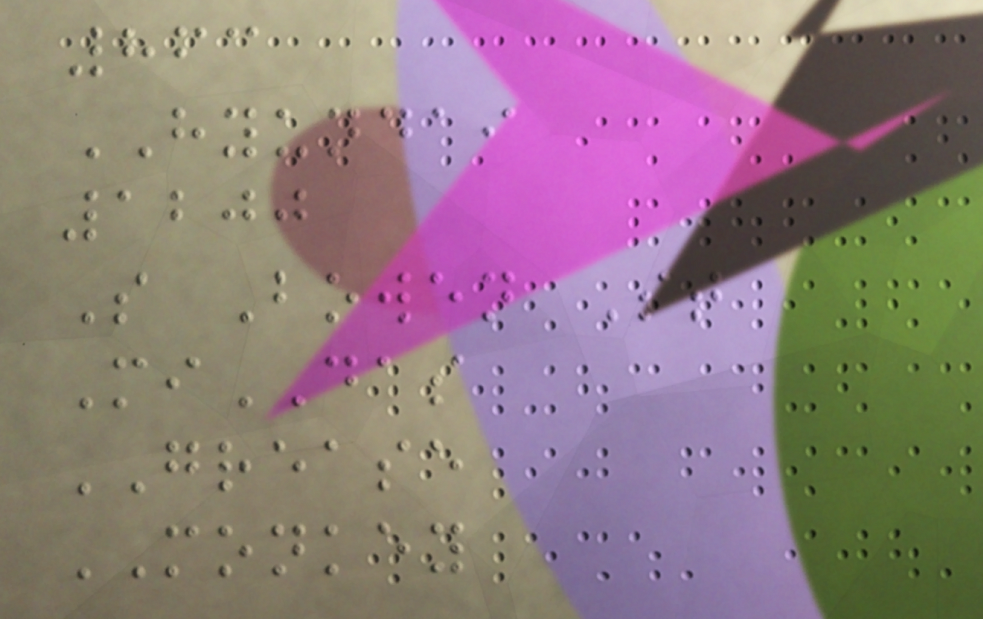863
HYUNDAI
1200
S Bowen St
MiDAS
GREASE
MONKEY
